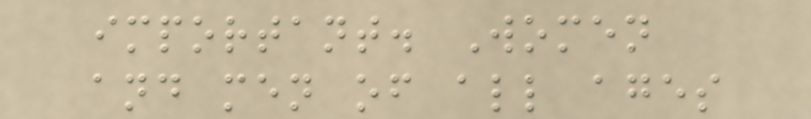important. Women
and men of all ages
